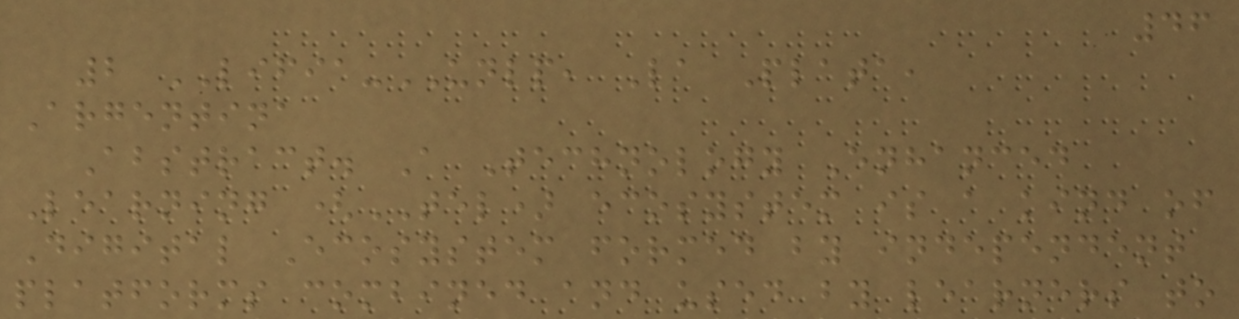46
2 LIFIA-UNLP, La Plata,
Argentina
Abstract. A Technology Enhanced
Learning (TEL) ecosystem is a kind of
Digital Ecosystem formed by independent
platforms combined and used by learners to
